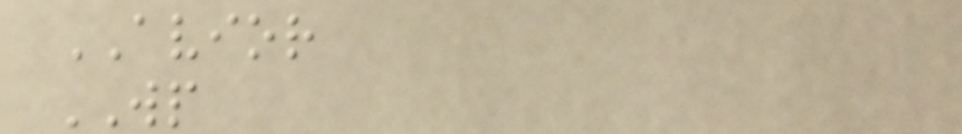AVIOR
WP
